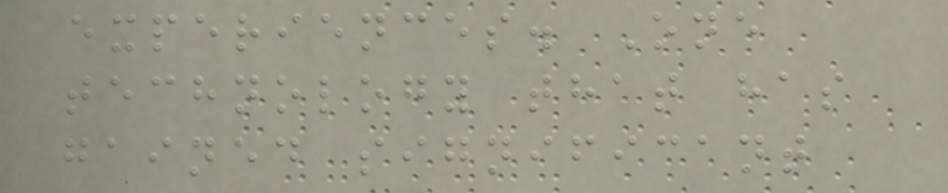experiences. One
technology that has
gained significant
